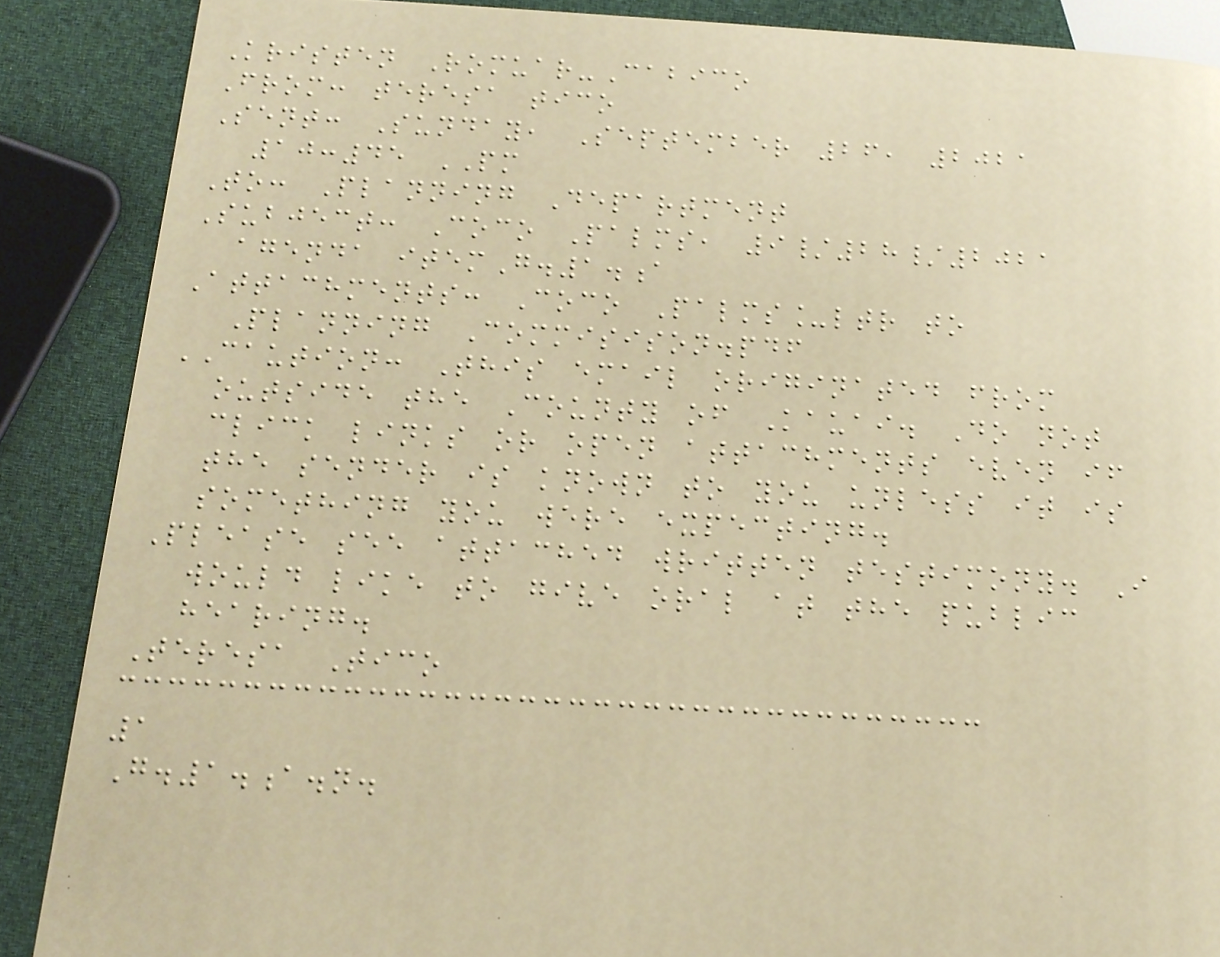Kristen Romuar-Cabico
From: teresa tico
Sent: Sunday, September 26, 2021
10:45 PM
To: Planning Department
Subject: Coco Palms, 9/28/2021
agenda itemG.1.a
Attachments: Coco Palms_ltr to
Planning Commisison.pdf
CAUTION: This email originated from
outside the County of Kauai. Do not
click links or open attachments even if
the sender is known to you unless it is
something you were expecting.
Please see attached written testimony. I
would like to give oral at the public
hearing.
Teresa Tico
1
G.1.a.n.
